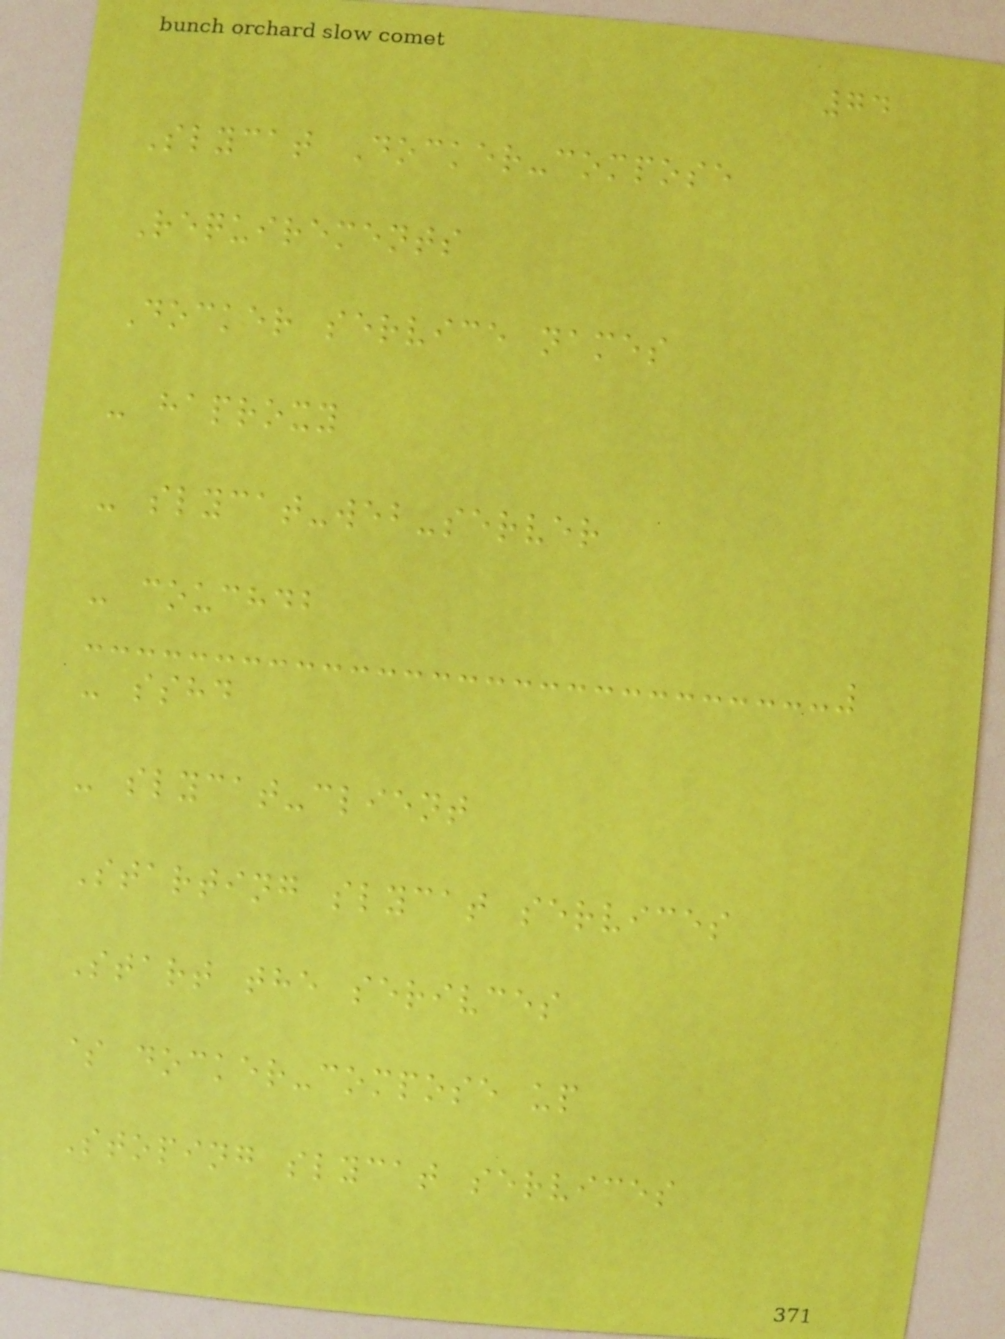74
Slycat Docker-compose
Requirements
Docker service names
- haproxy
- slycat-web-server
- couchdb
- sshd
- slycat-client
Starting slycat services
Start the serivces
$ docker-compose up
Stoping slycat services
